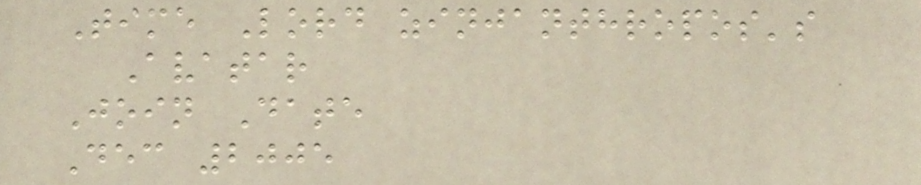Time Lord zinjanthropos's
Avatar
Join Date
Dec 2005
